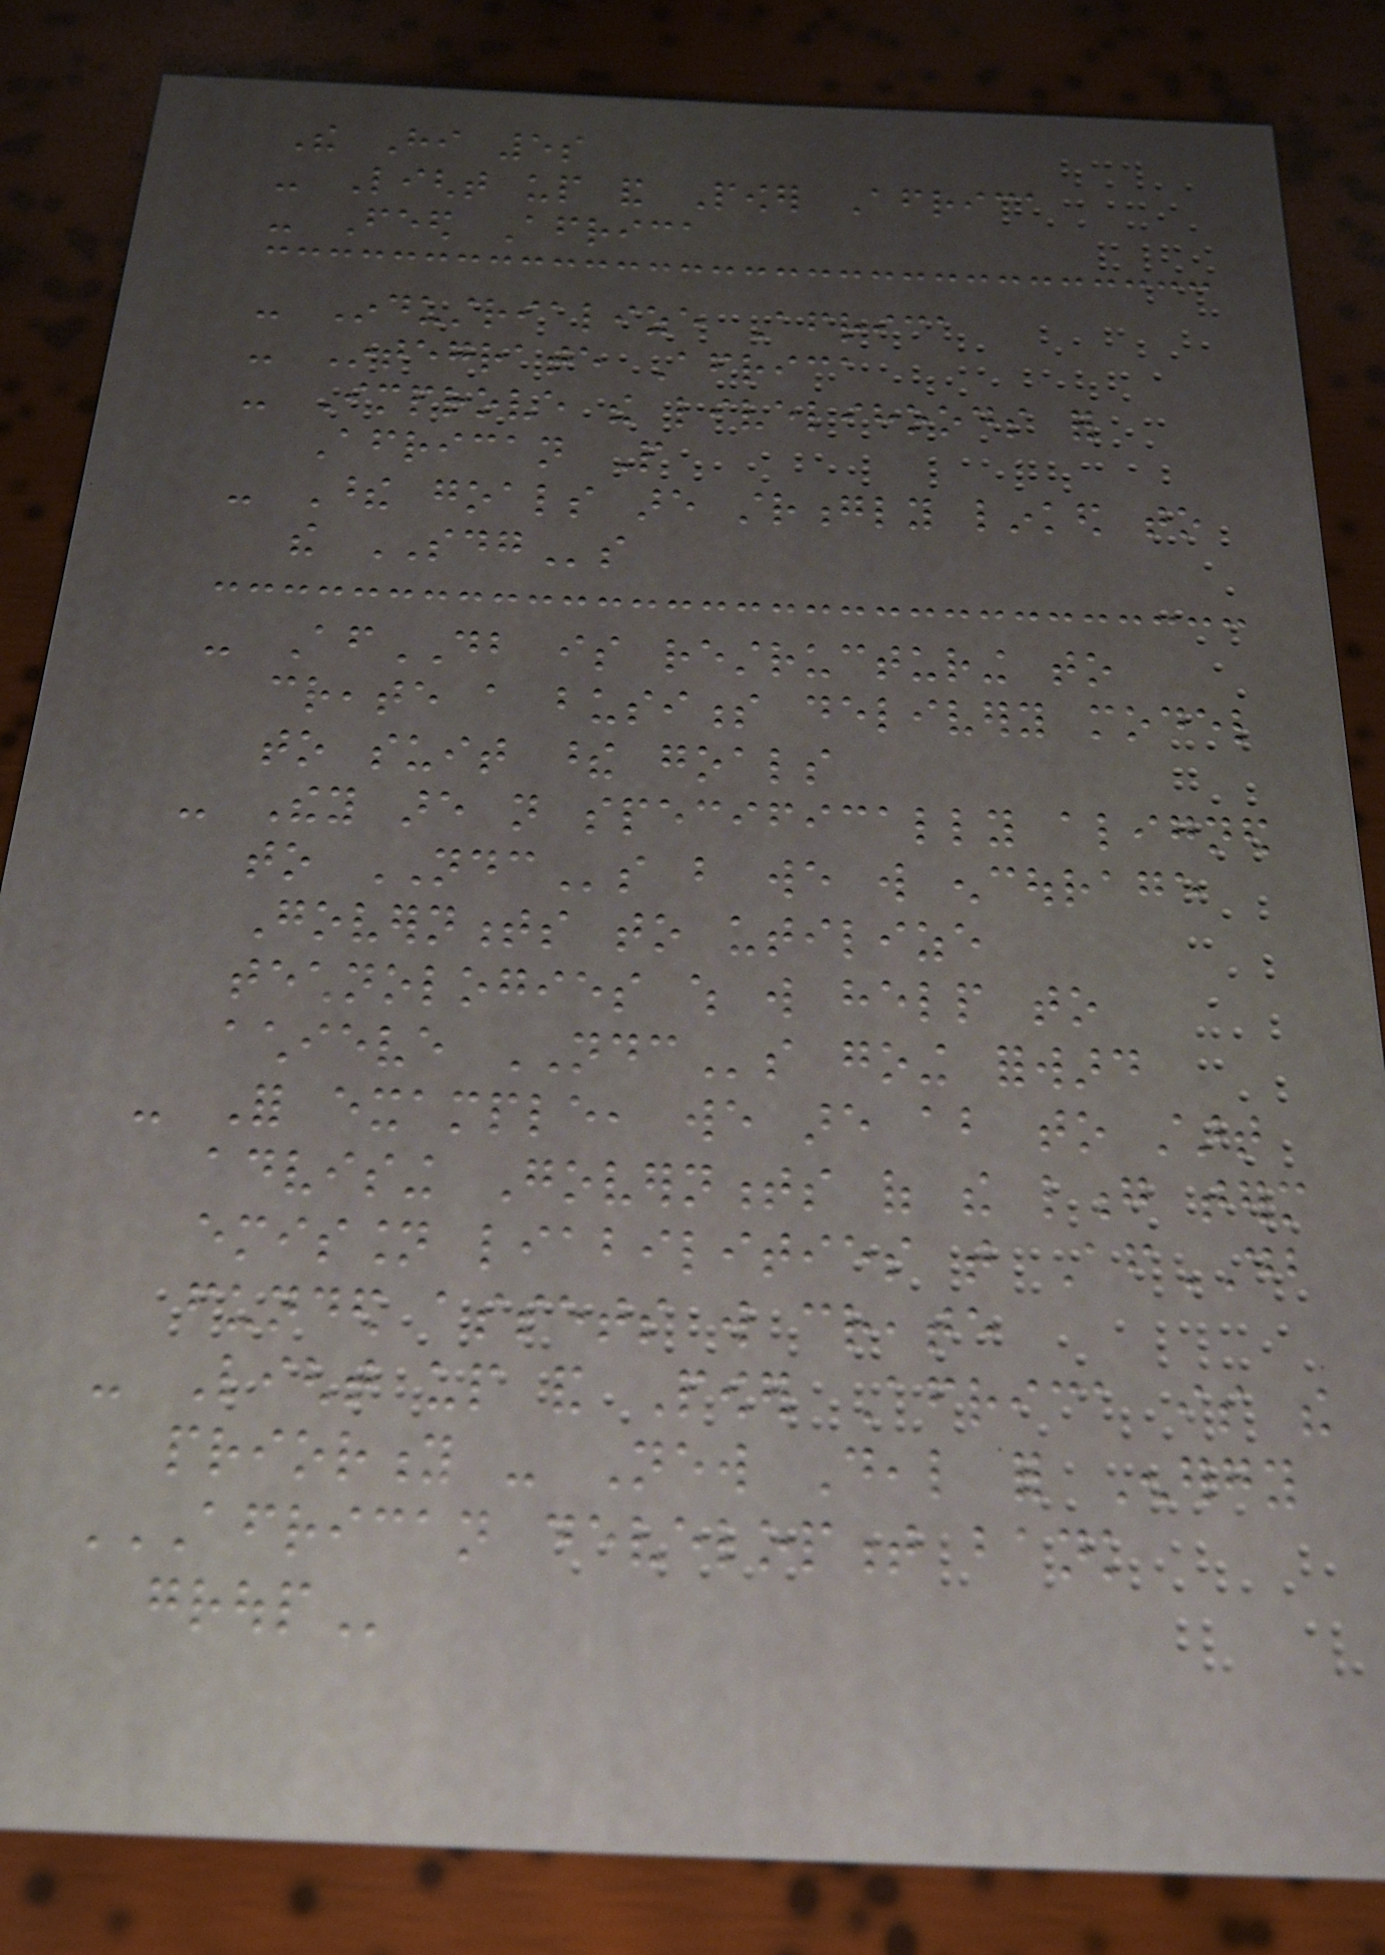The Hi 5s
- Light up and Power Africa
- Feed Africa
- Industrialize Africa
- Integrate Africa
- Improve the livelihoods for
African People
- These goals are strongly linked to
the SDGs
- AfDB is restructuring to
create a business delivery model
to suit these goals
- They are not specifically aligned
to NDCs but we will encourage
Governments to utilize
technologies which will help to
achieve NDCs going forward
- For example, we are about to start
advising Governments of the long term
emission liabilities that AfDB
funded assets will create
- Light up and Power Africa is the
priority - New Deal for Energy
AFRICAN DEVELOPMENT BANK
GROUP
